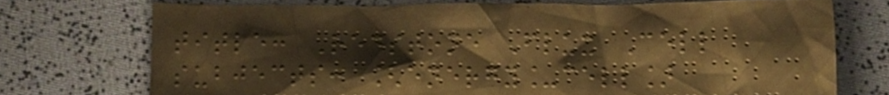title: Redstone Flux Cell
subjects: [energy_cell]
